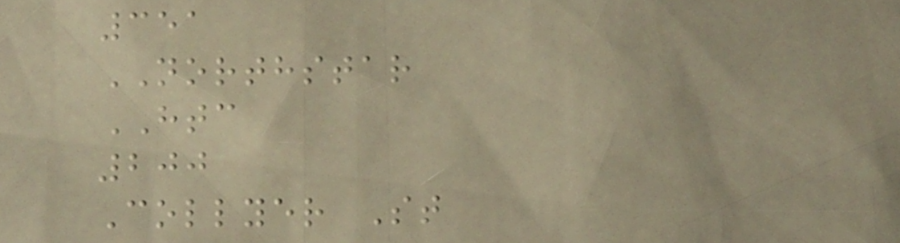351
NORTHSTAR
HTC
200
Collyer St
